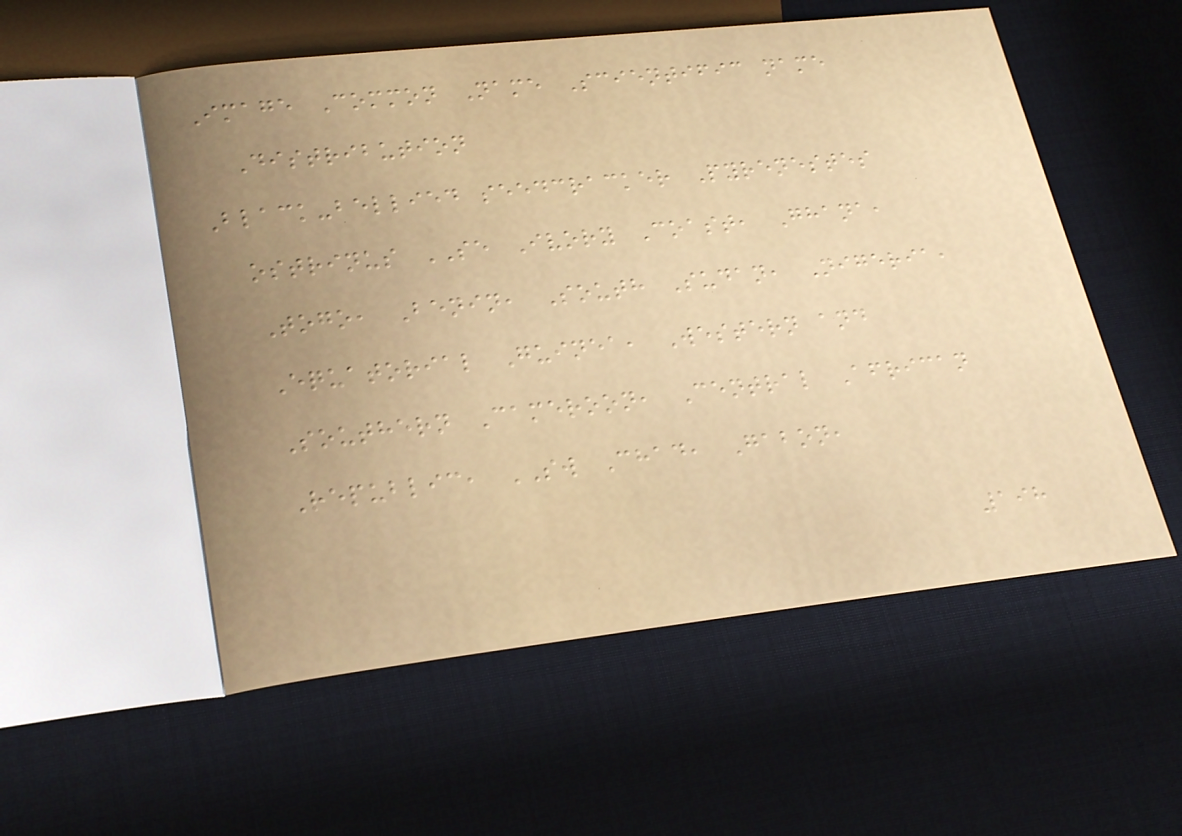Image Common Name Scientific name
Distribution
Black-bellied seedcracker Pyrenestes
ostrinus SE Ivory Coast, Ghana,
Togo, Benin, South Sudan, Nigeria,
Equatorial Guinea, Western and
Southern Cameroon, Central African
Republic, SW Chad, Gabon,
198
